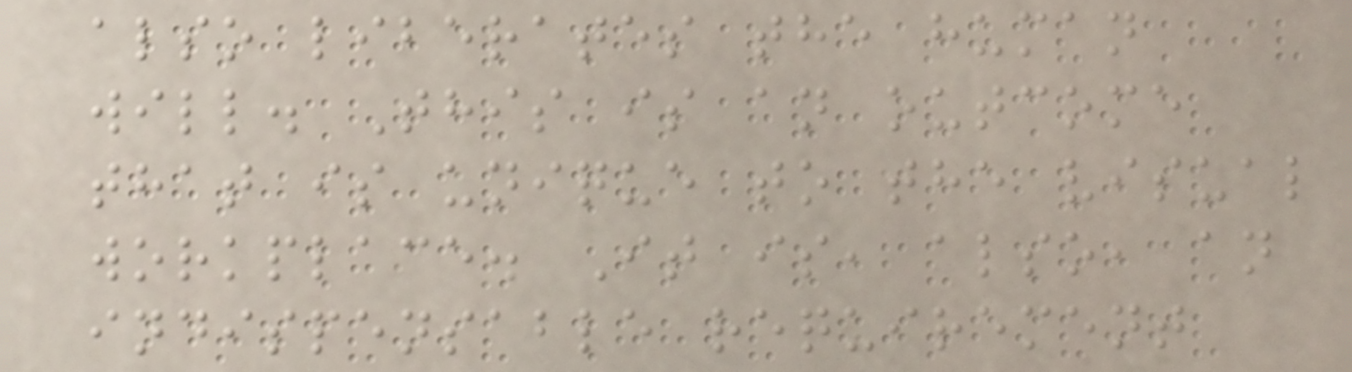also liberates the human
will. This is an outcome
that is unique to the visual
workplace. It is, also, an
indispensable requirement
